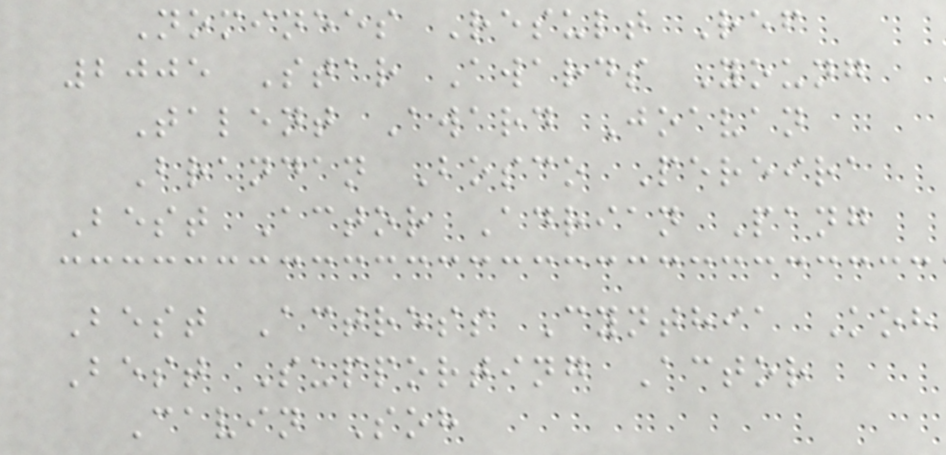Nominees Result Ref
2005 Star Awards Young
Talent Award Joavan
Brandan Bosco Pereira
Best Actor Adrian Pang
Best Actress Cynthia Koh
Best Supporting Actor
Cavin Soh
